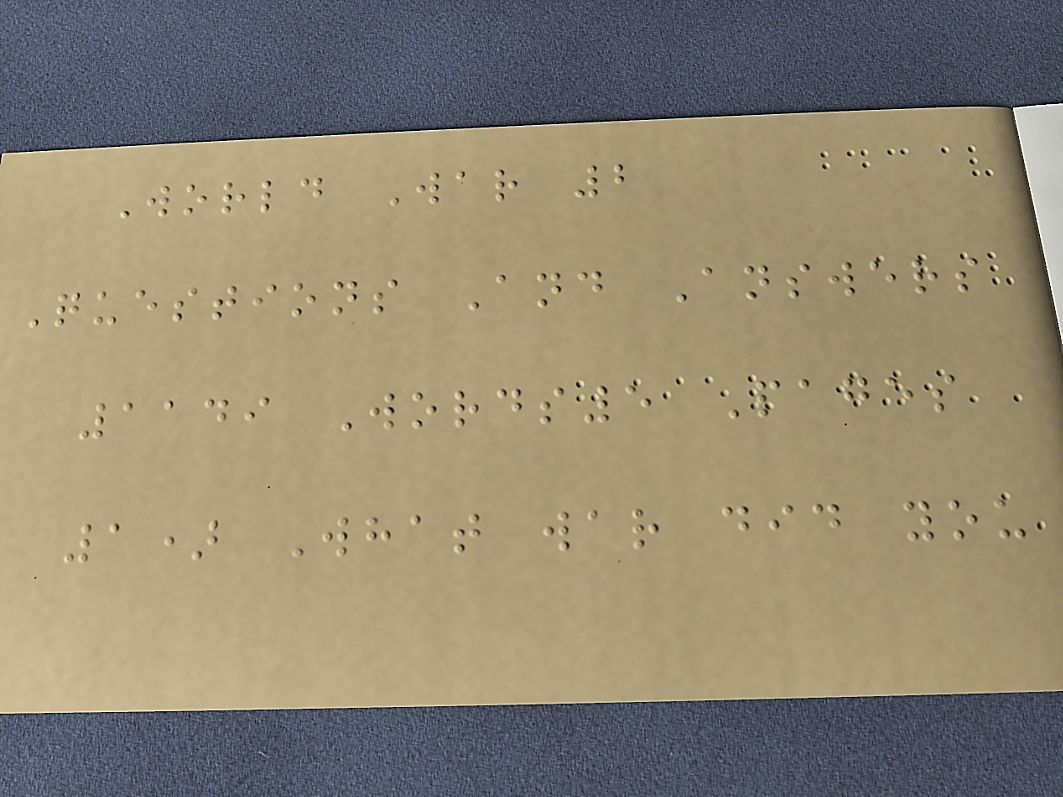World War 2
Questions And Answers
1149 Words5 Pages
1) What war did you
